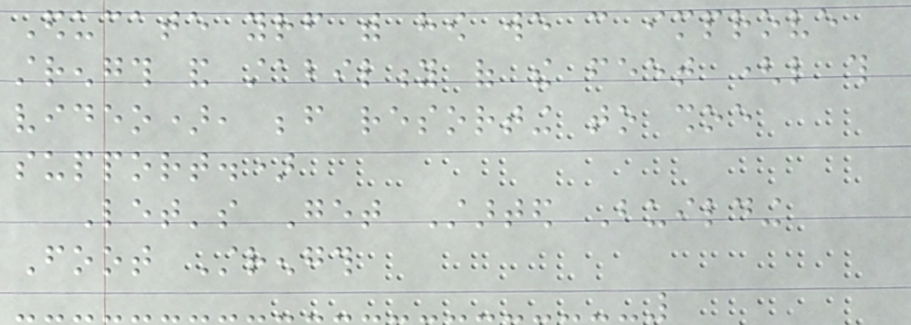Educate yourself with how we can improve
strength and stability of the feet (like this
video), before resorting to shoe
support.)
Let's Get Started Building
Foot Strength
